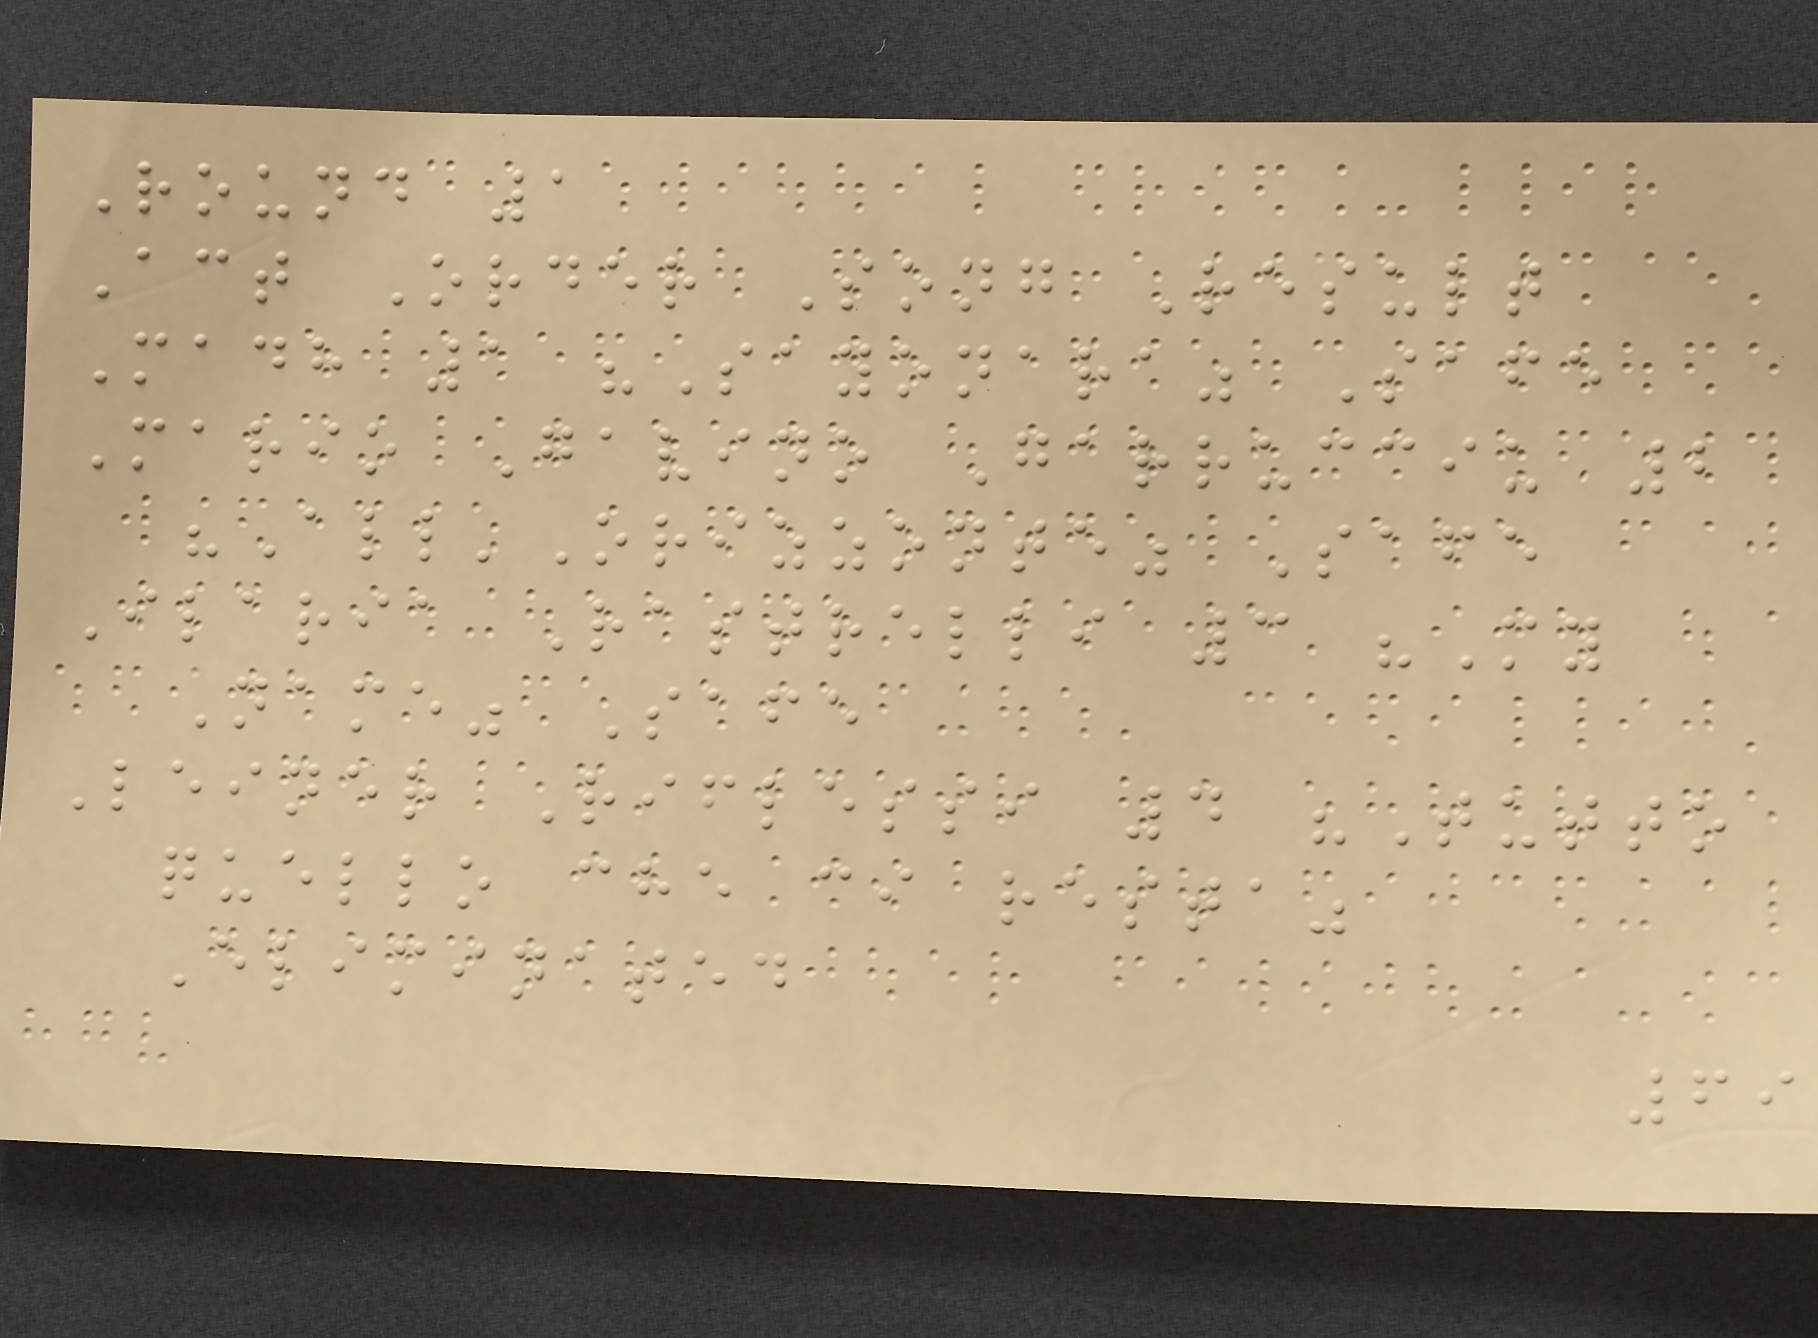Round 1
Act Order Song Result
Madh 1 "Sayonara" Safe
Mario Gavino Garrucciu 2
"All'Orizzonte" Safe
Ilaria Rastrelli 3 "My
Name" Safe
Leiner Riflessi 4 "Tutto
quello che ci resta"
Eliminated
69
